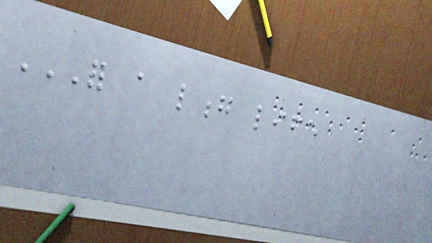FOR A LONG LIFE
